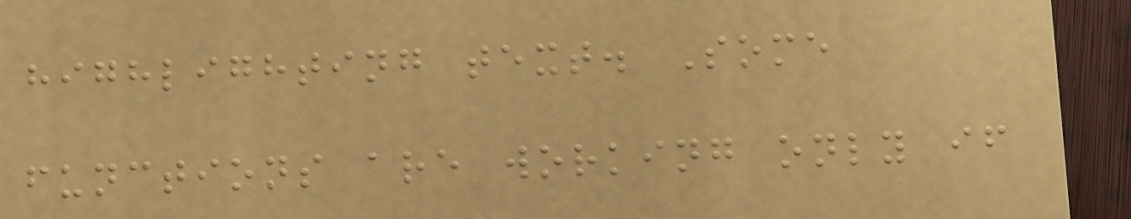highlighting text. Some
functions are working only if
